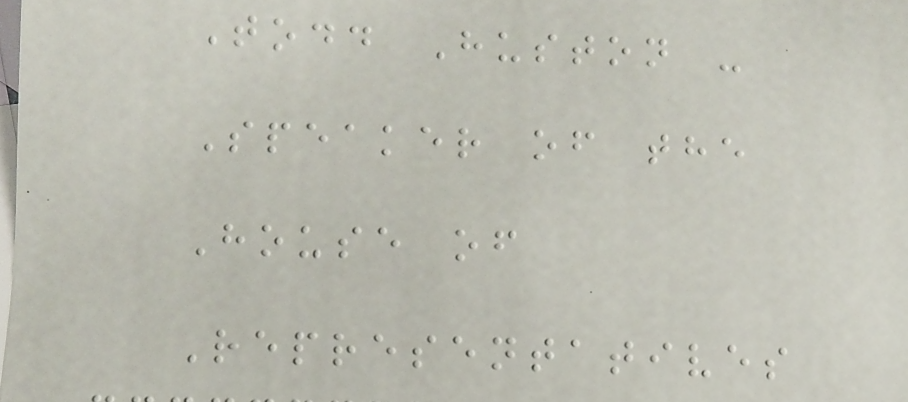Todd Huston -
Speaker of the
House of
Representatives
